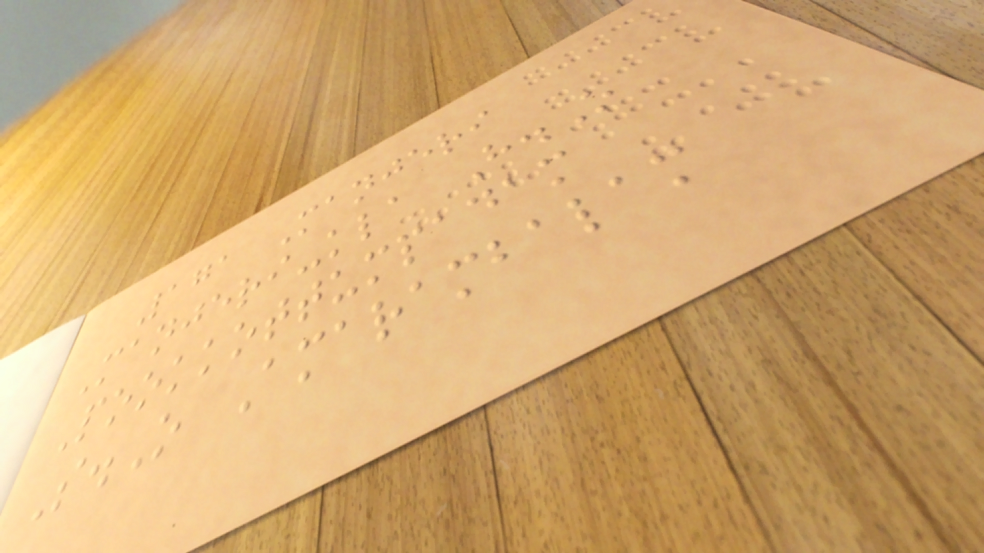171 Manjeri
Manjeri-kla H.O
Pookkottumpadam
S.O Amarambalam
